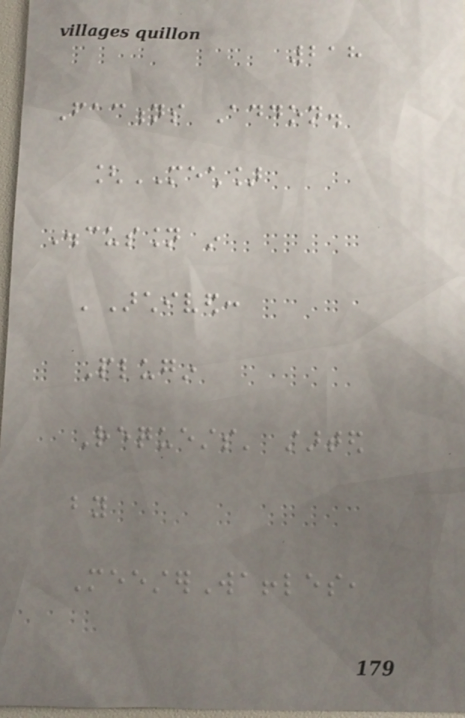218
Factions Addon.
[MECH]
Discussion in
'Archived:
Plugin
Requests' started
by
MeesterWaffles,
